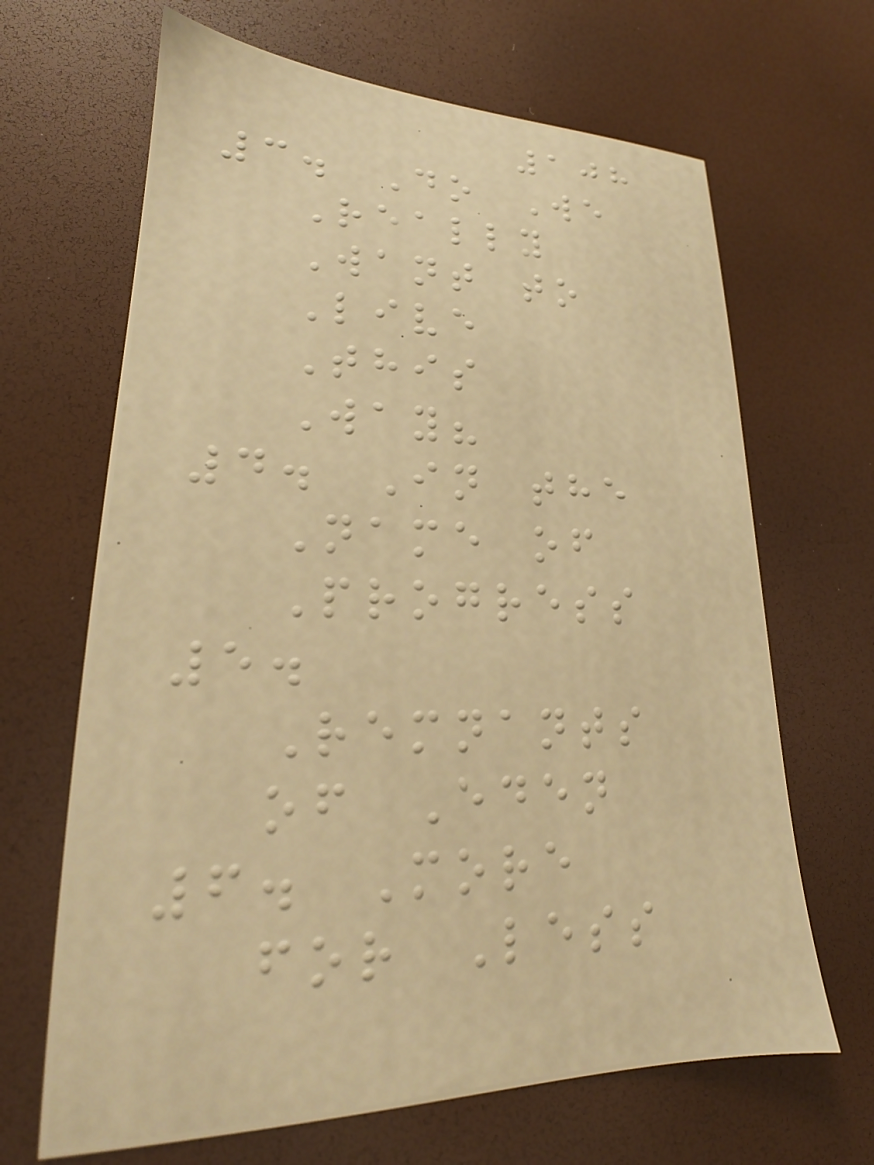108
3. Do We
Really
Want to
Live
This
Way?
4. In the
Name of
Progress
5.
Remnants
of Eden
6. More
for Less
